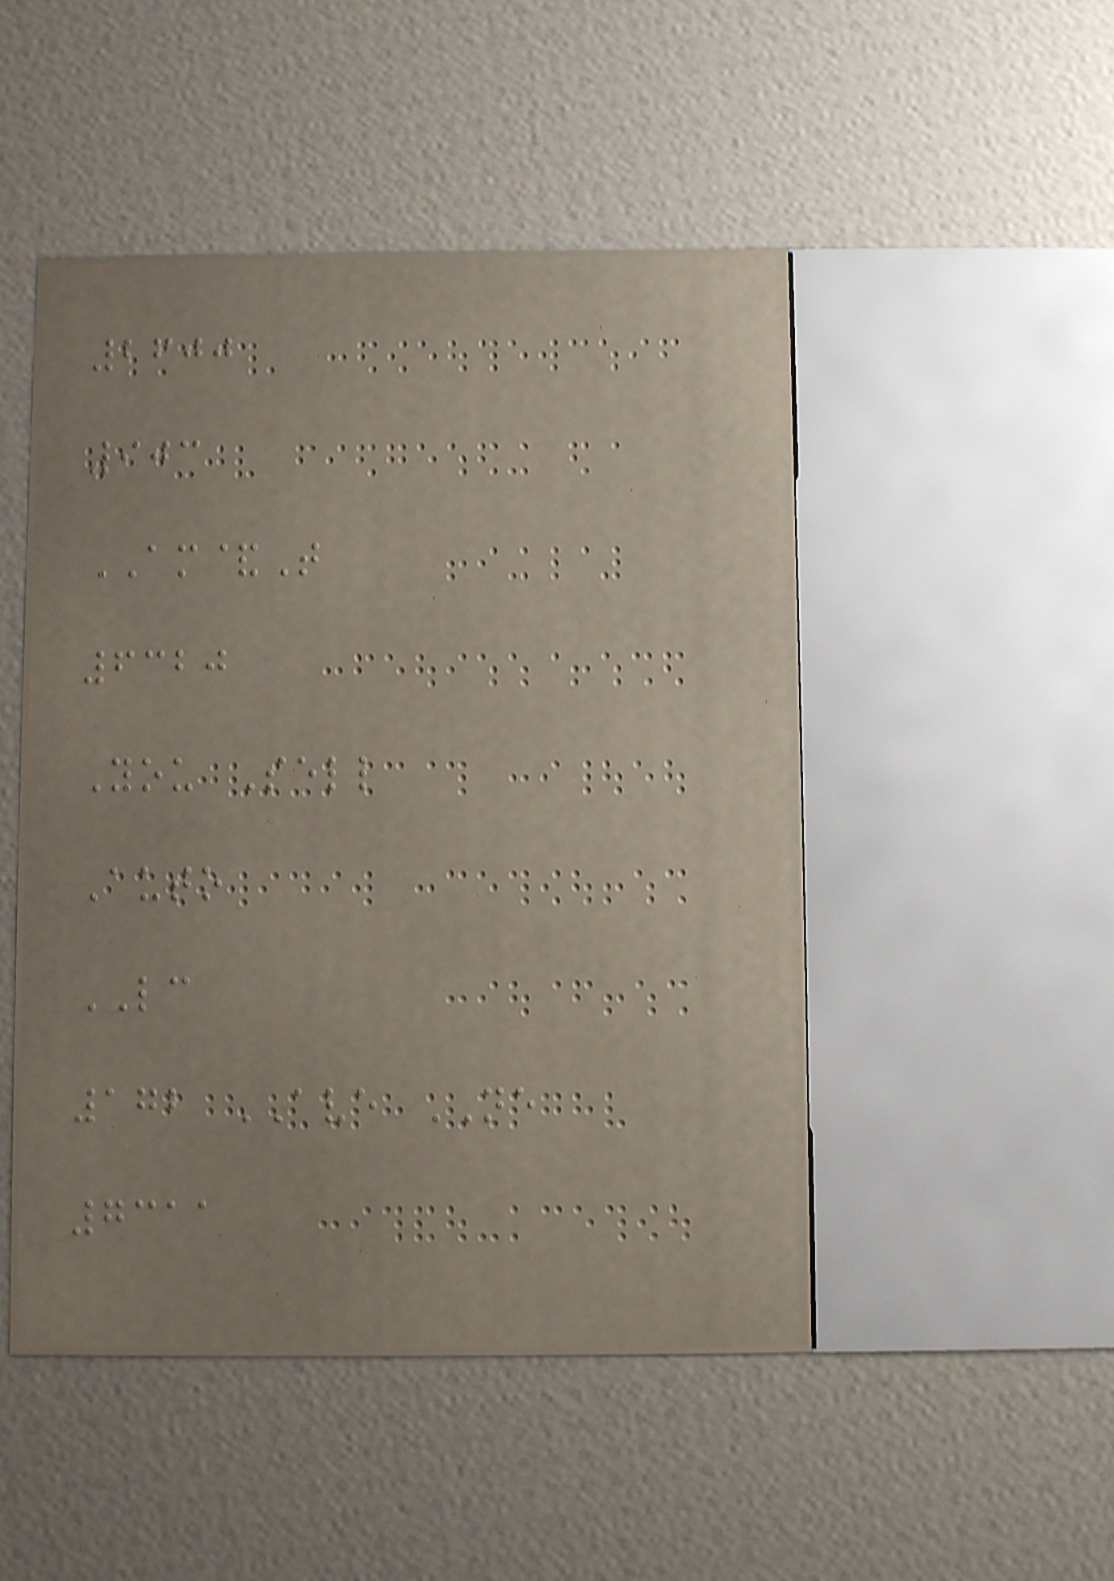2600
903
AM&T
6320
You Sell
Auto
LC
172 AVE NE
7311
